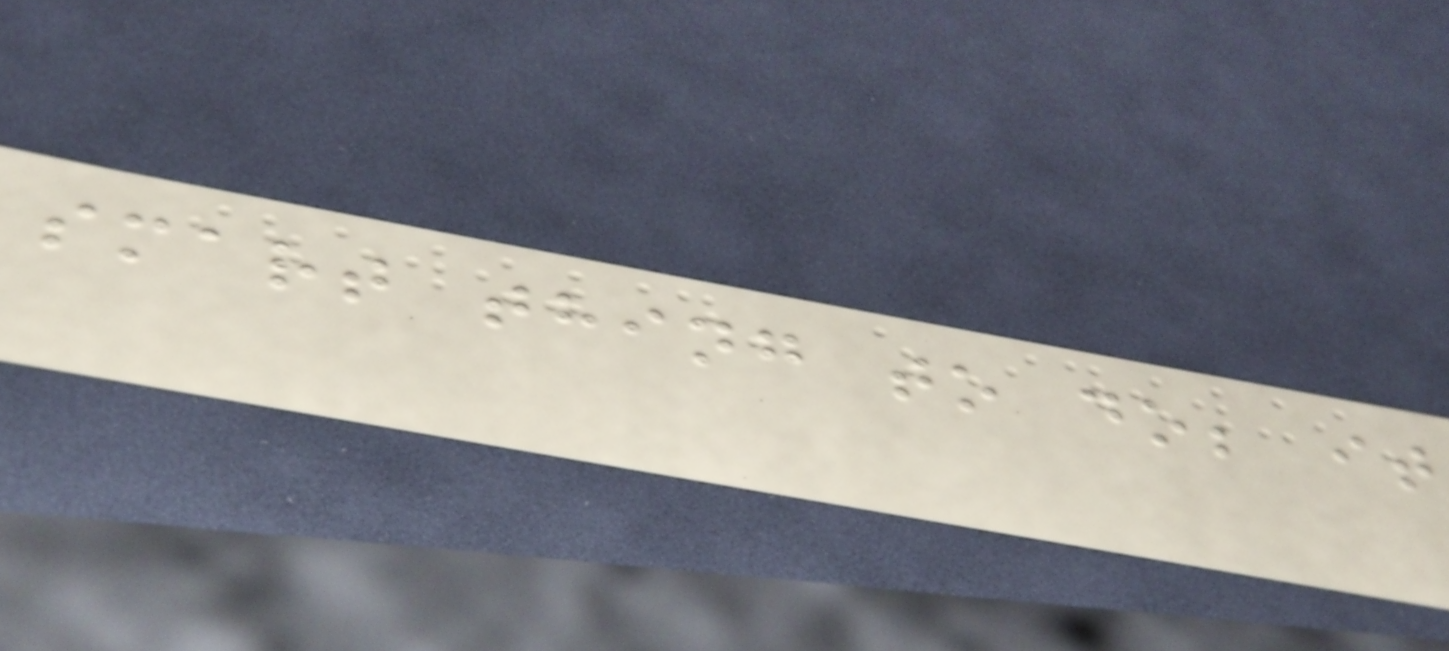smart thing to do; it
